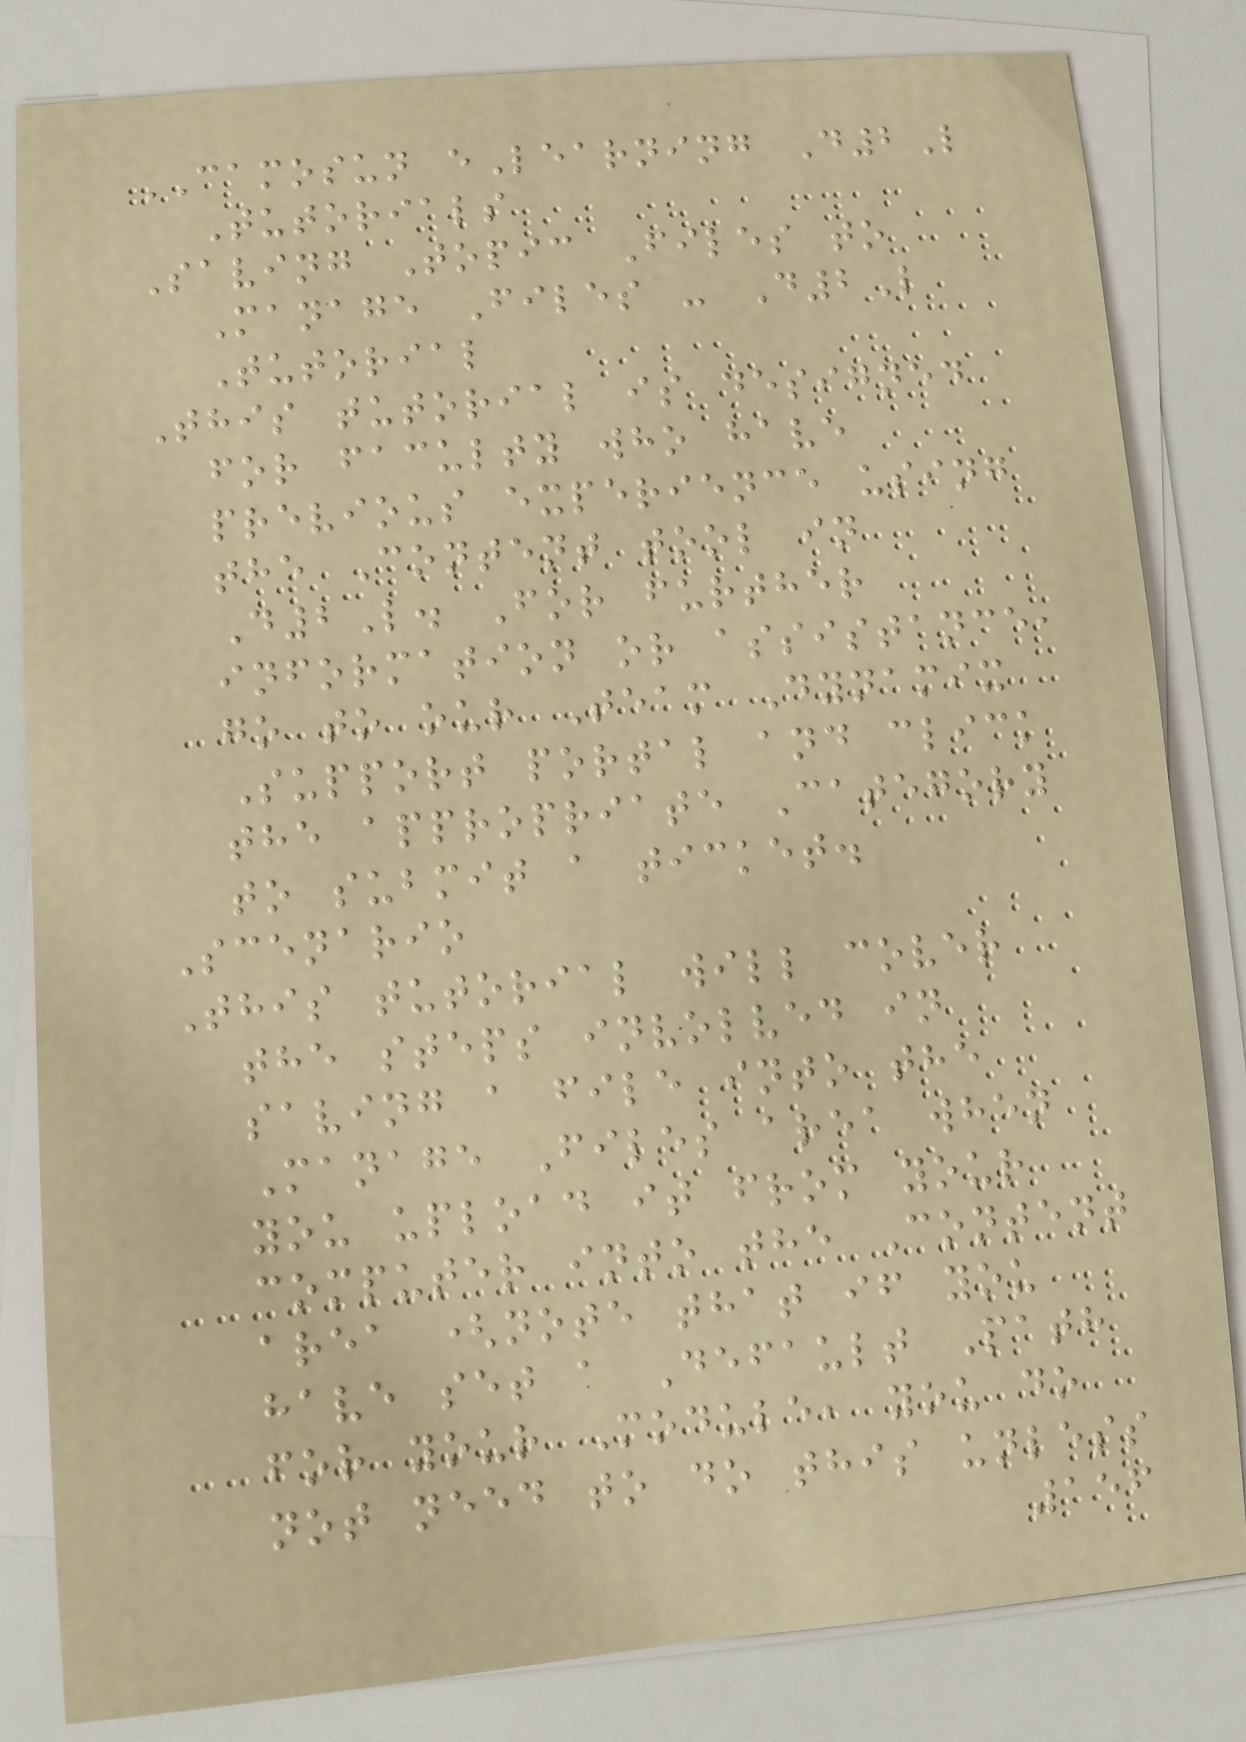CAMOSUN eLearning D2L
Tutorials
Saving Topic Files to
Manage Files - D2L
Tutorial
This tutorial is designed
for faculty who have
previous experience using
the Content tool in
D2L. For further
information or assistance,
go to our Team Dynamix
Support portal and click
the appropriate Category
to submit a ticket.
Scenario
This tutorial will cover
the steps involved in
saving a file into the
Manage Files area when
you upload it from your
computer into the Content
area (note that if you
have set a Default Path
for your Module, you do
not need to do this unless
156
